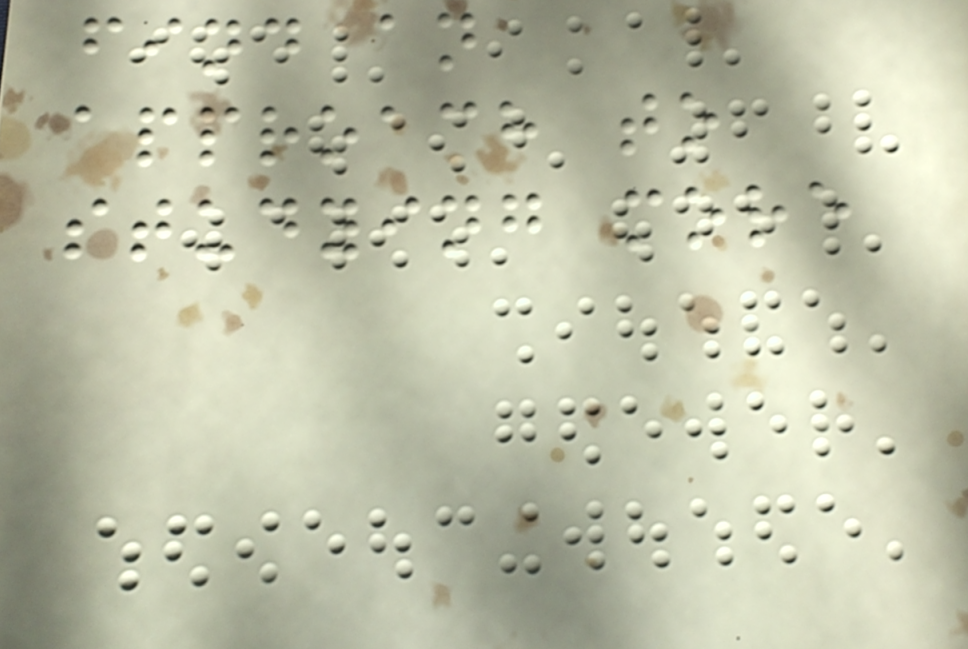find an
approach to
studying more
